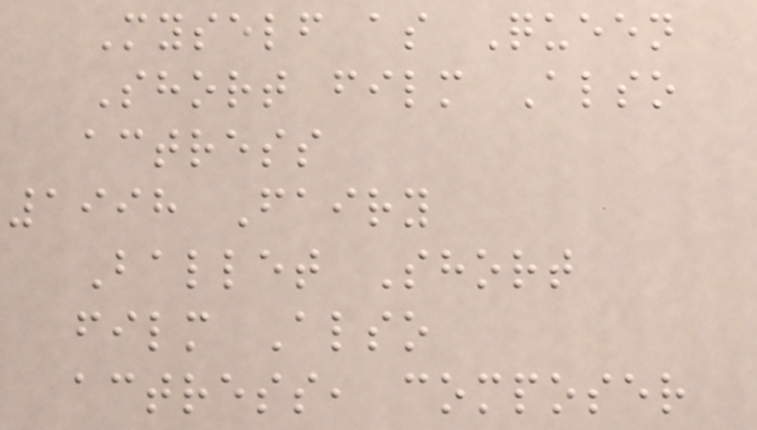Myself as Queen
Short film Also
actress
1998 Fairy
Ballet Short
film Also
actress, composer
